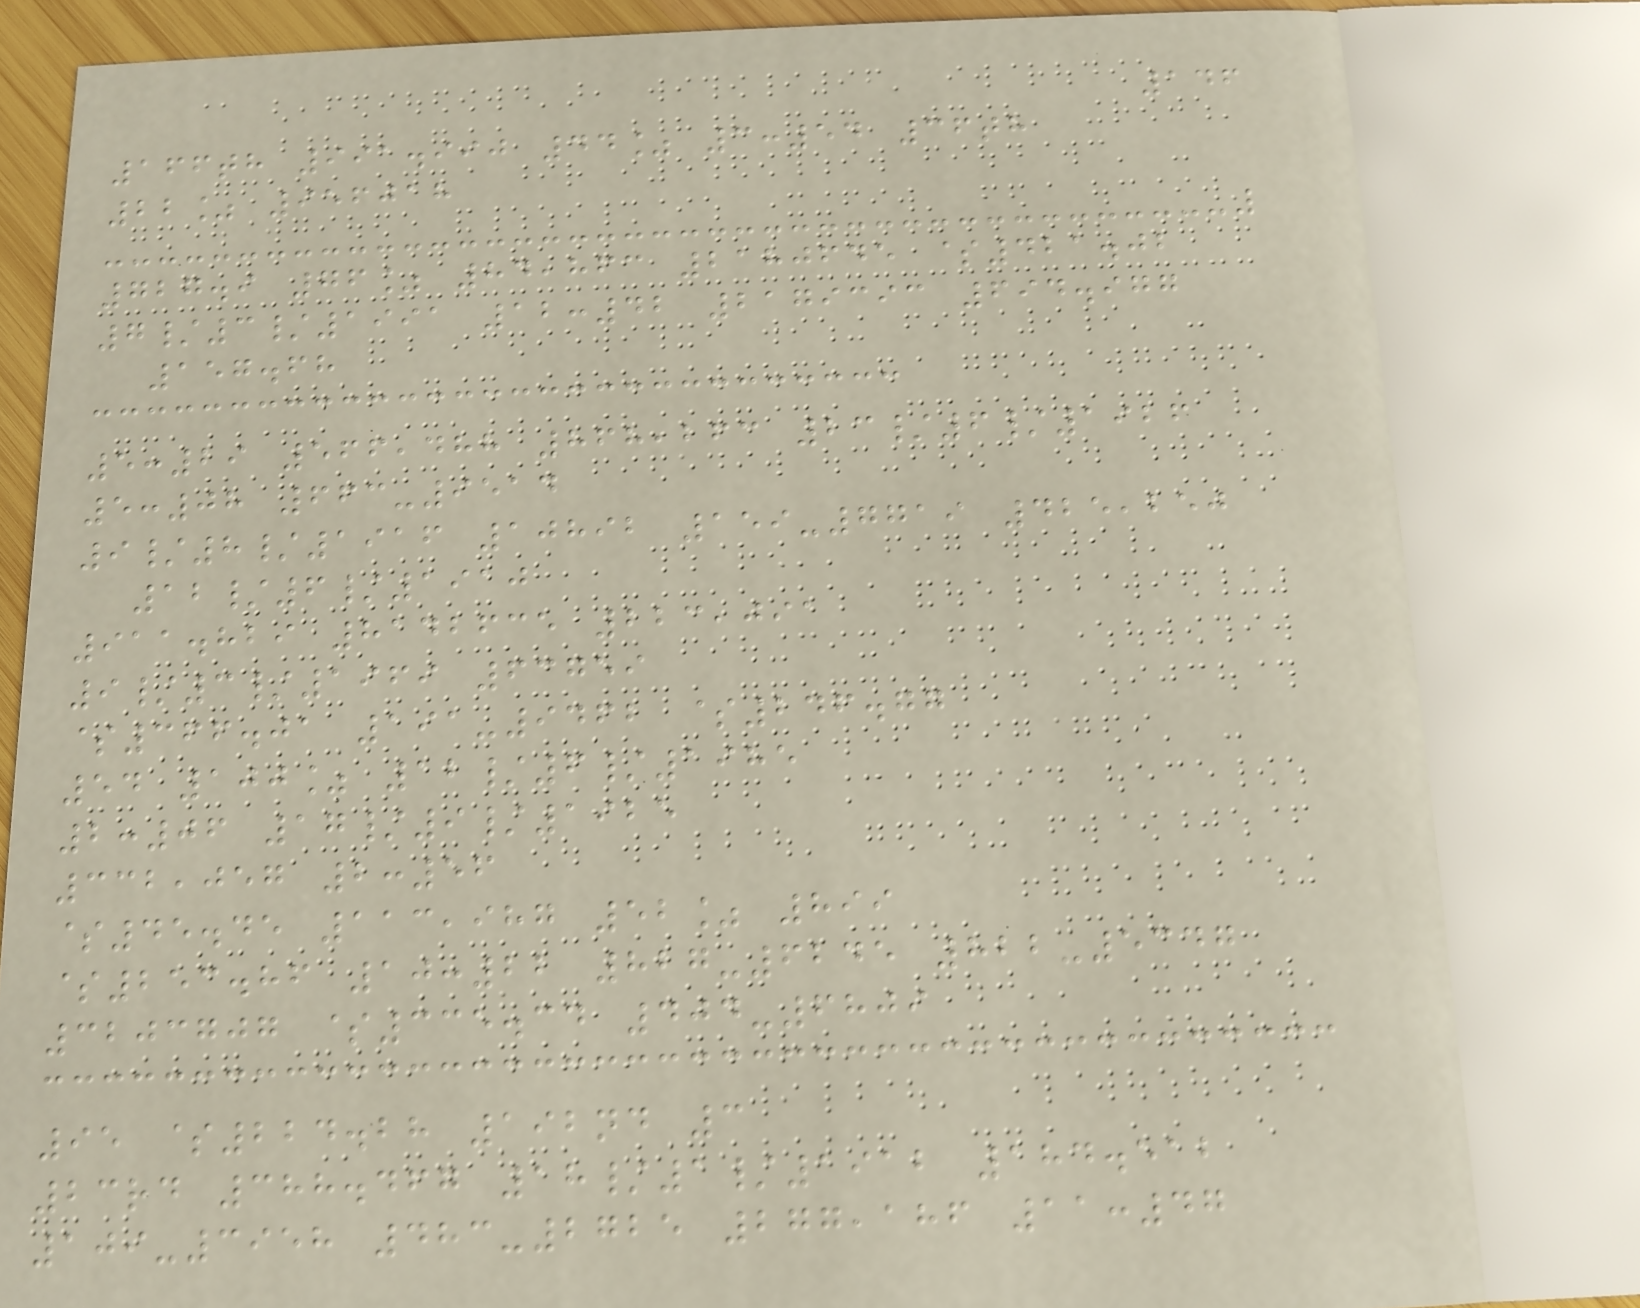146
166th 991.990 44% 3:54 36th
22% 956018
727.9 76% 84,863 2180645 $421.02
7/3/1991 12:42 2179393 694.977
157.68
5:29 566,488 868,263 23/6/1926
5:08 663-9514
9/8/1916 10892 159-7719 425,250
12/6/1910
911.829 8142635 223,091
9/3/1969 63759
$366.01 191-9462 $246.77
54 100% 12/6/1985
2:06 17/9/1925
332,057 2:56
$45.45 113,987 52% 899
$253.86 10:22 827-6245 822-5347
3203707 $335.34 404-6809
95 $224.28 192nd 3
23rd 388.467 18/1/1912 184.512
109-3958 483-2725 277,186 11:47
